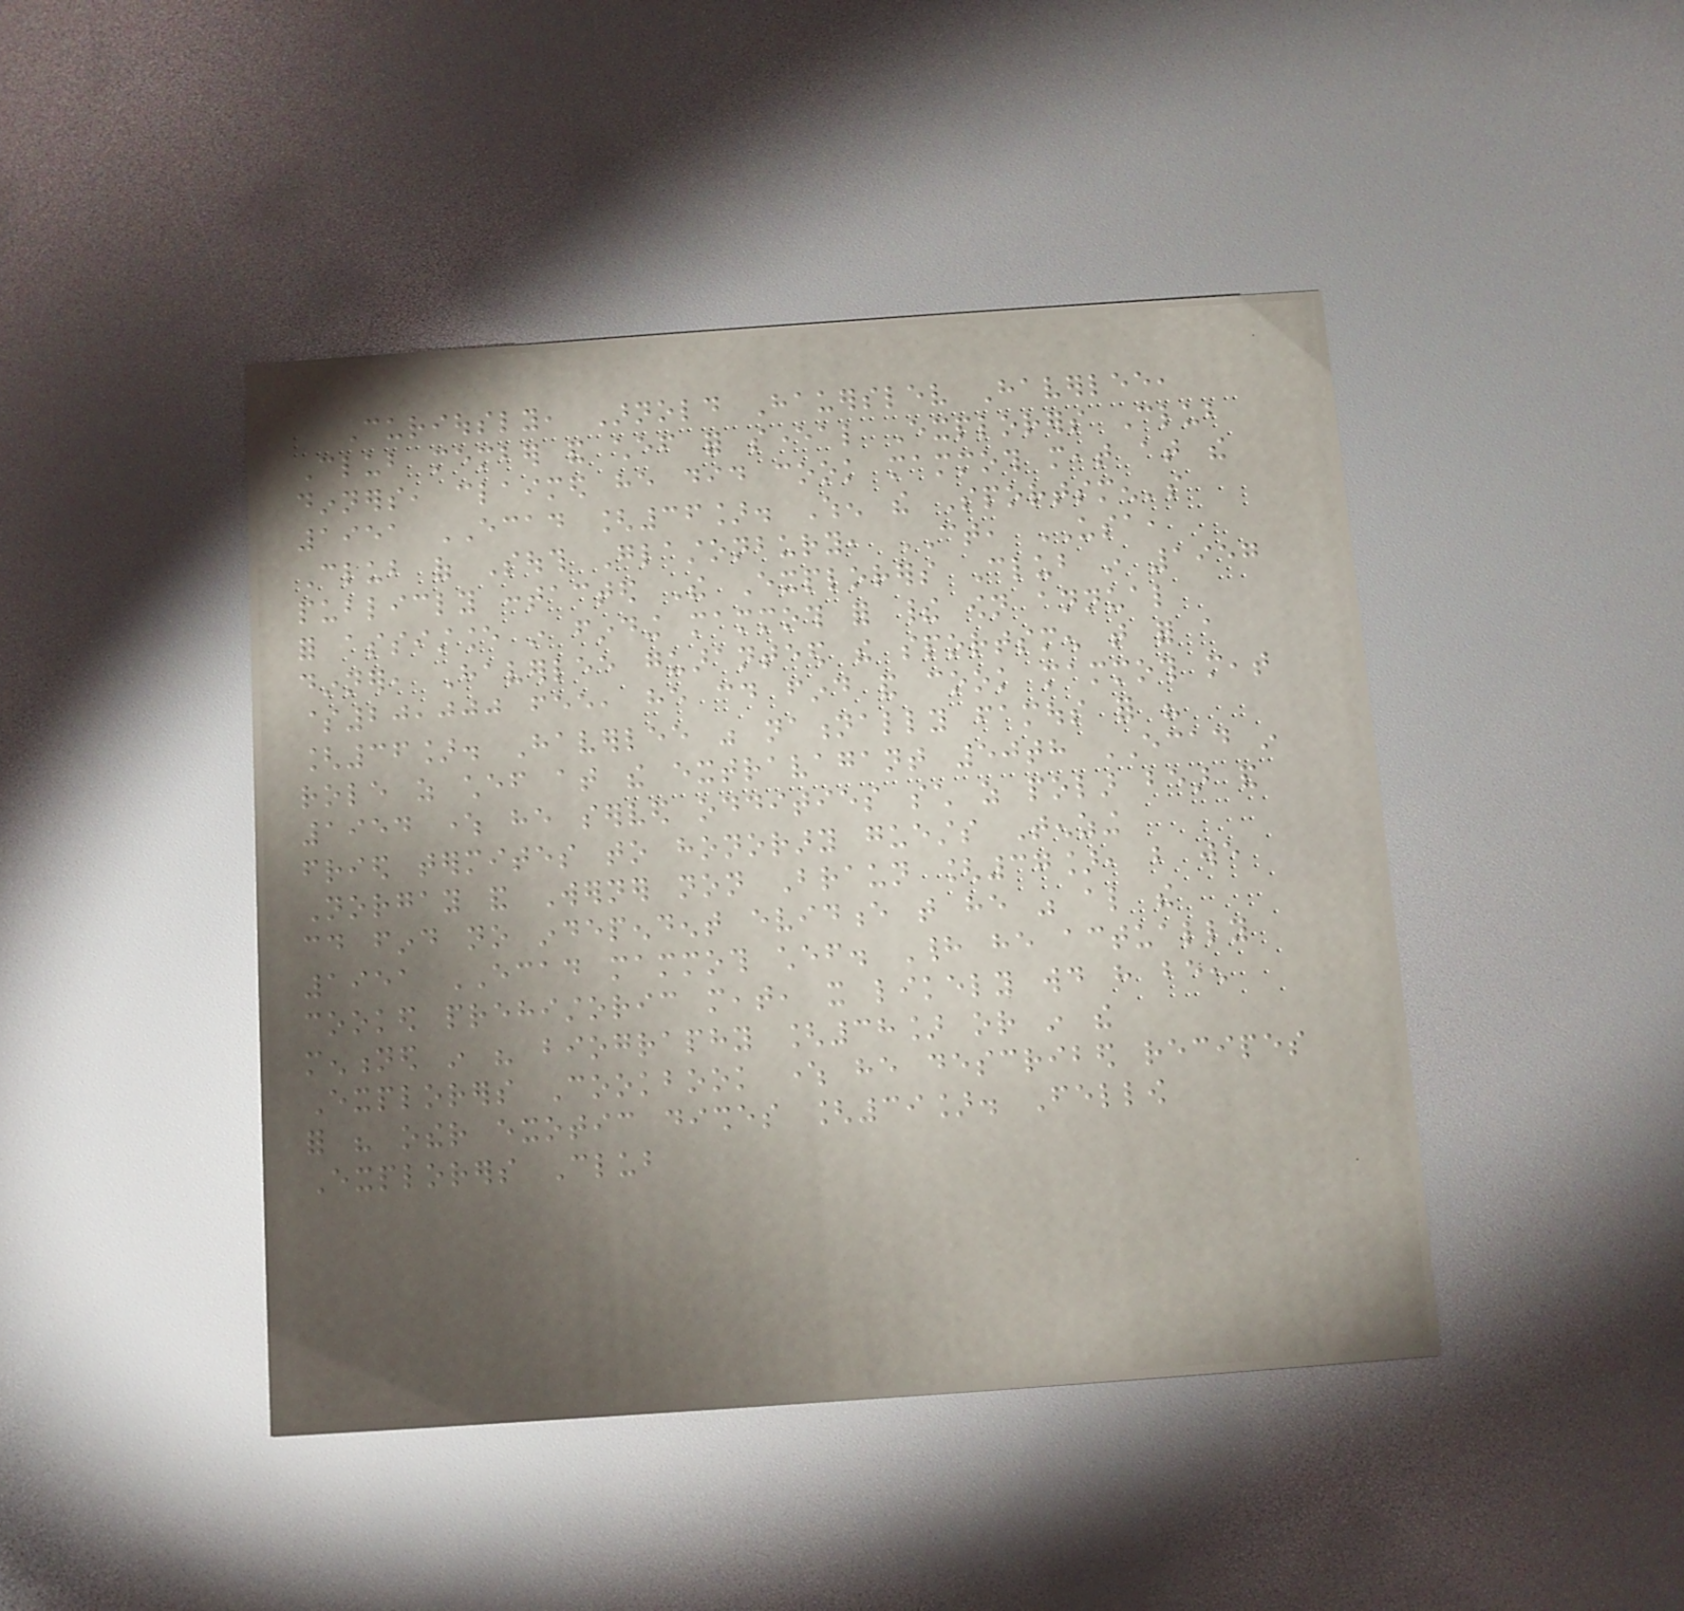Curiously, Arnold Hauerslev Haverlee,
Club member and chef for several Explorers Club
dinners, claimed he did cook mammoth meat at the
1951 ECAD [36]. When the Sportsmen's
Club of South Glastonbury, CT, USA,
publicly contacted The Explorers Club in 1957
for assistance in finding mammoth for their own annual
dinner, Haverlee guaranteed the sportsmen that for a
$20,000 fee, he could find and cook mammoth meat
[36]. Haverlee was nationally famous for his
role as chef at the extravagant 50th ECAD in
1954 where he served oddities such as polar bear and
fried termites to honorary guests Tenzing
Norgay and Werner non Braun [37], but we
could find no independent evidence that he was also the
1951 ECAD mammoth chef. Had he actually
cooked prehistoric meat, it likely would have been
mentioned in his biography [38] or in the
Explorers Cookbook where he described recipes
for his other exotic dishes [39]. Fellow
Explorers Club
